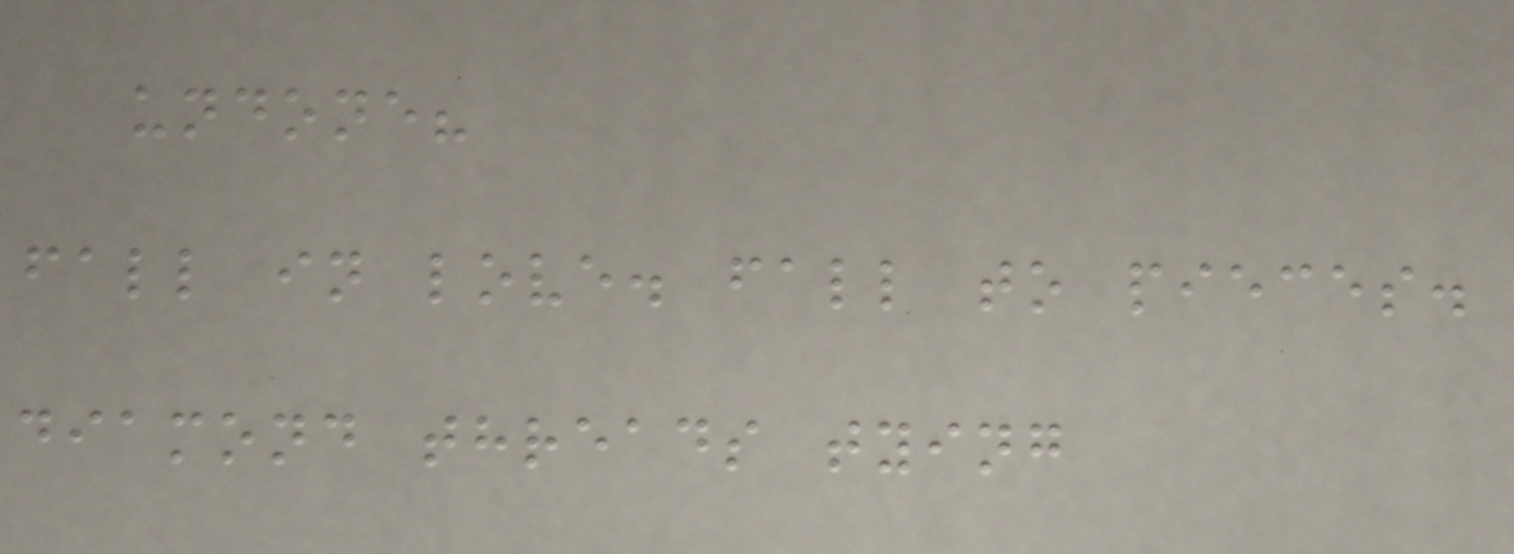undone?
fall in love. fall to pieces.
diamond threads tying
